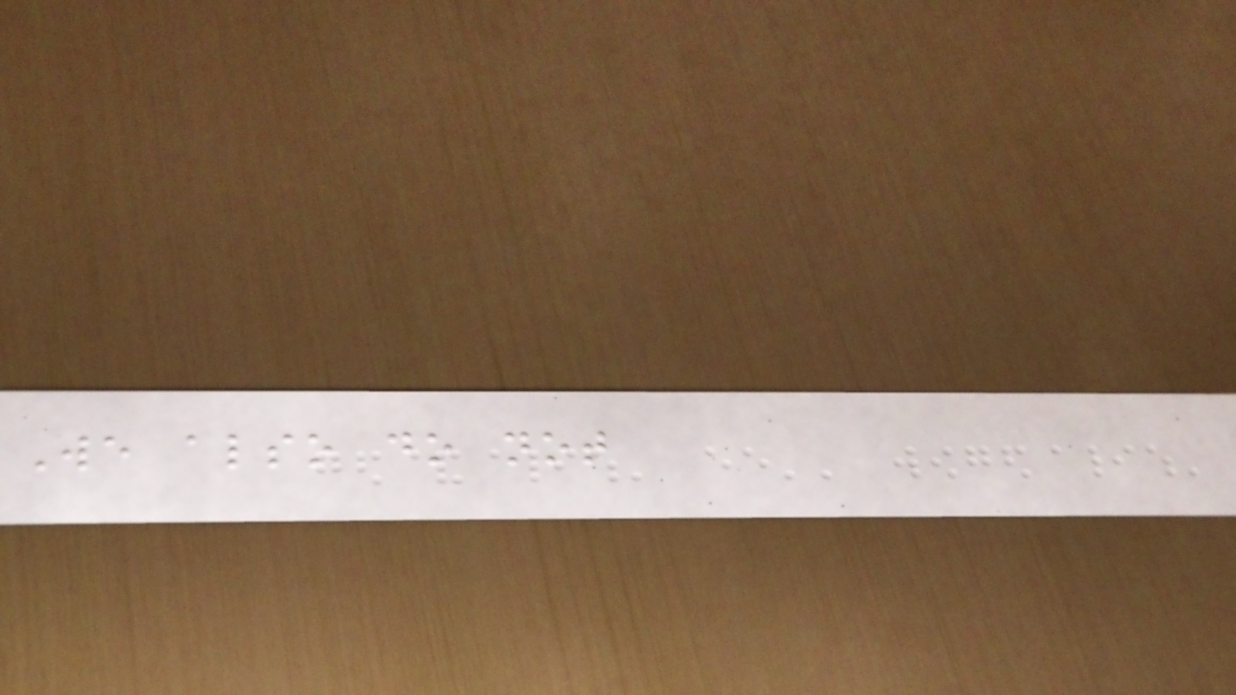We also do not
